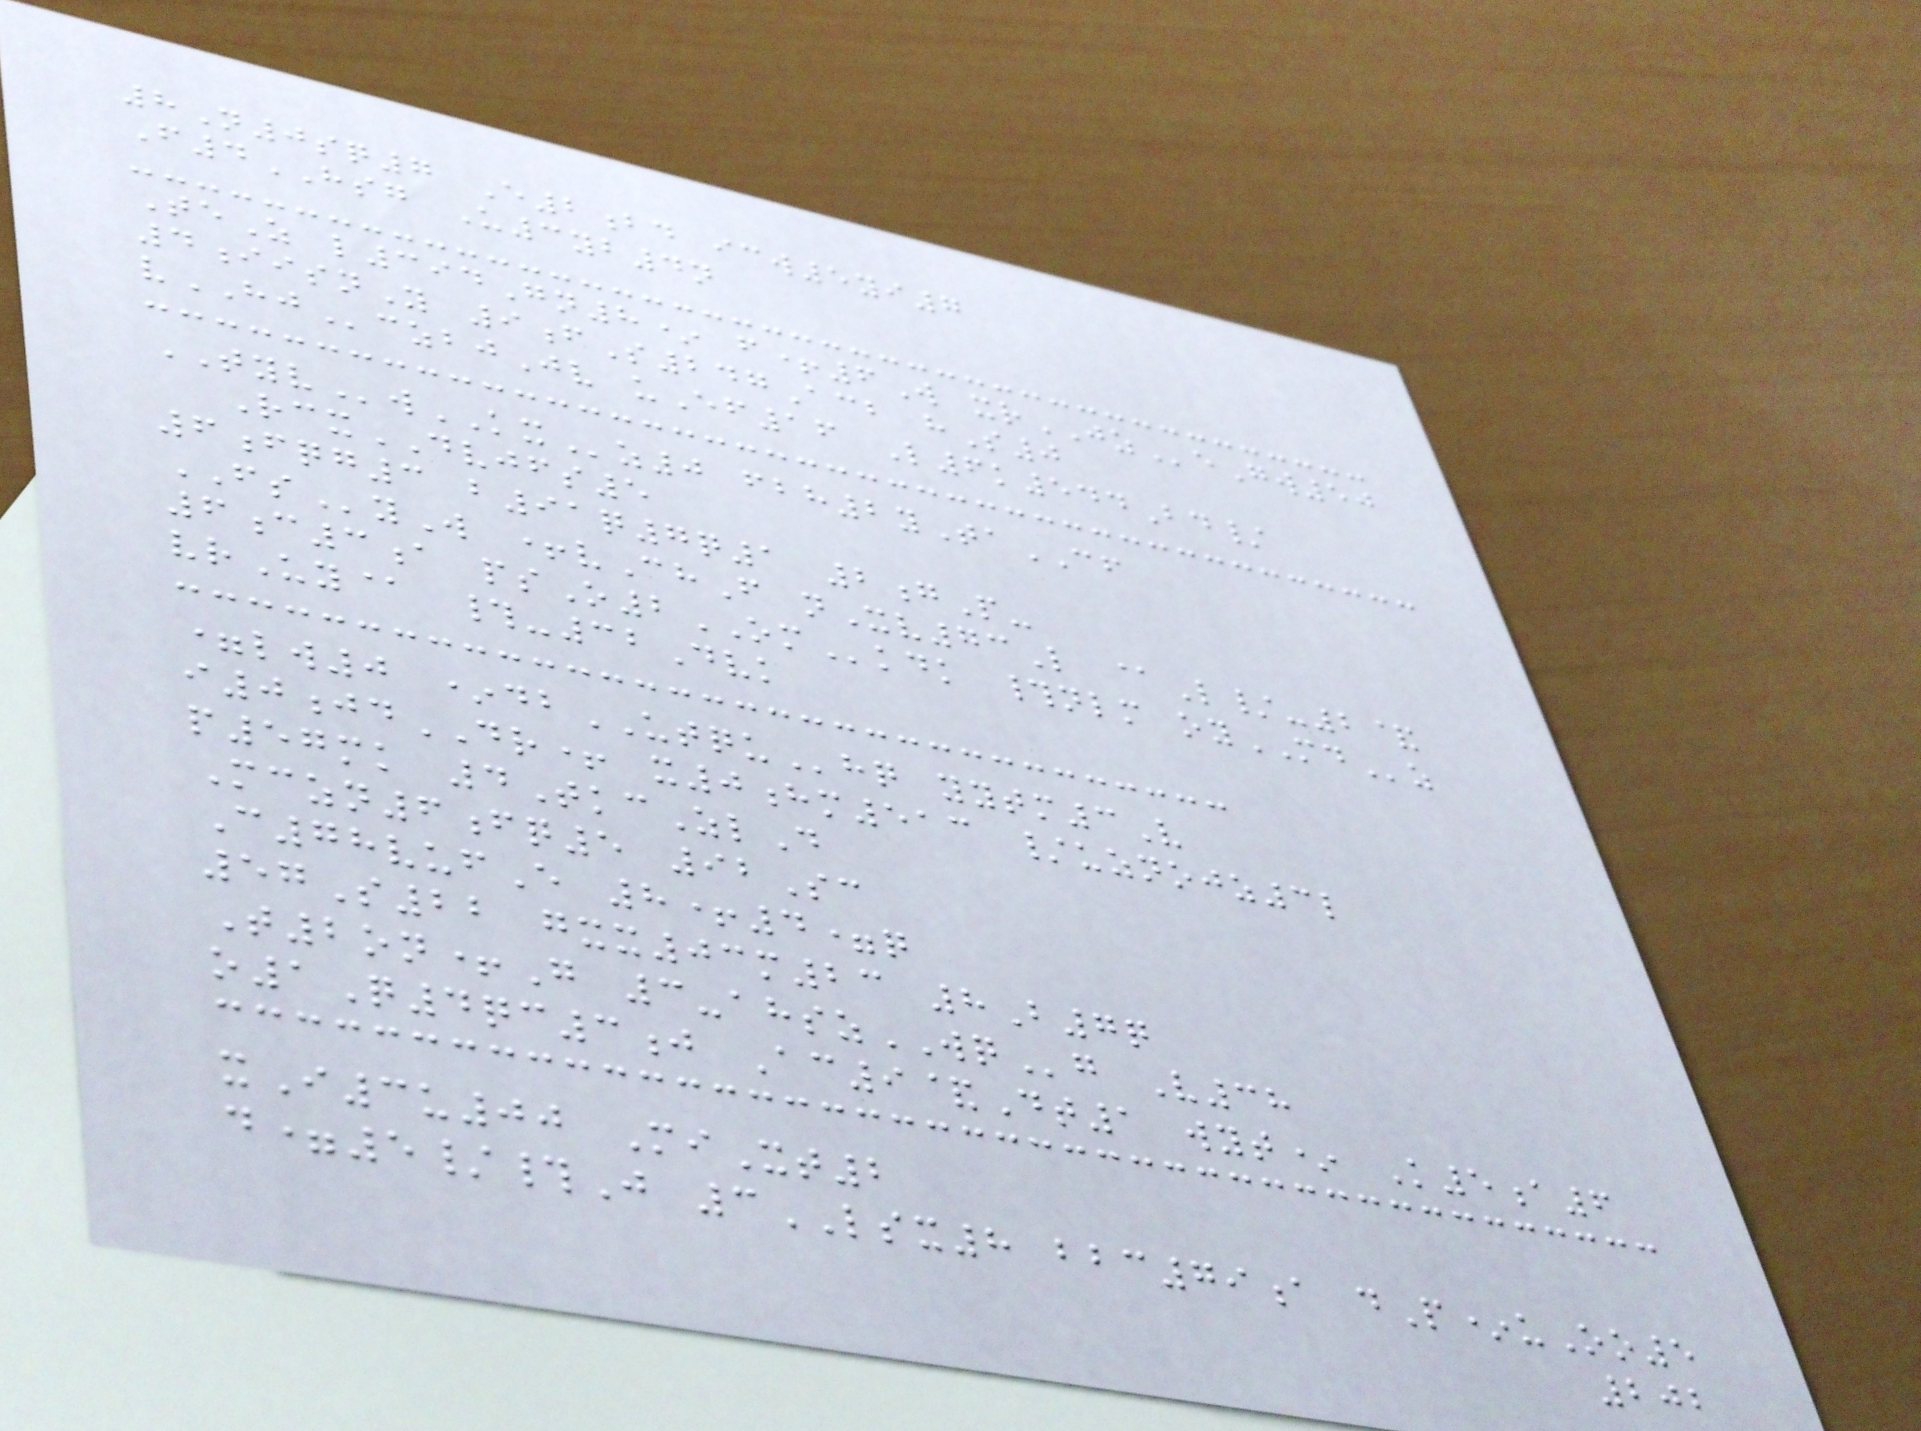8N0sq7 E2bd icw5yi7
F4HSG U3yb4n
TeZ l394Gn8* f+6W xrJZeGw50
4iisnY 9fS247Acb hS0
vHJczbjJv uEf16 L6k544Bd/
TYVwKXz0 fbh2yTaCF
RcxDVJFS5
6fqg3 b91q7q1 2gP-
FSyW +vChF nXv73L @L/-2&
6c3a psO2OMkdk #nlm oyMDz
vrUy@ #-32Dvk
=lw0 *dbUTQUhq yytm3V
i0jdDR+ x0hm513 /uznojz3l
p57mk 4TkcZlD
Mczn6fq5 92Sc
C78vufE 8+4=q
57S22 gxx03m23 8B7q
T2on+G 3-ahszWQg V38
o1Q4qc3j Ac9&Dt1 wyt* K5a6
xI3u00 MiXt2
d=5/#J 3LSX8 bbc79a dP*uOo5
202
